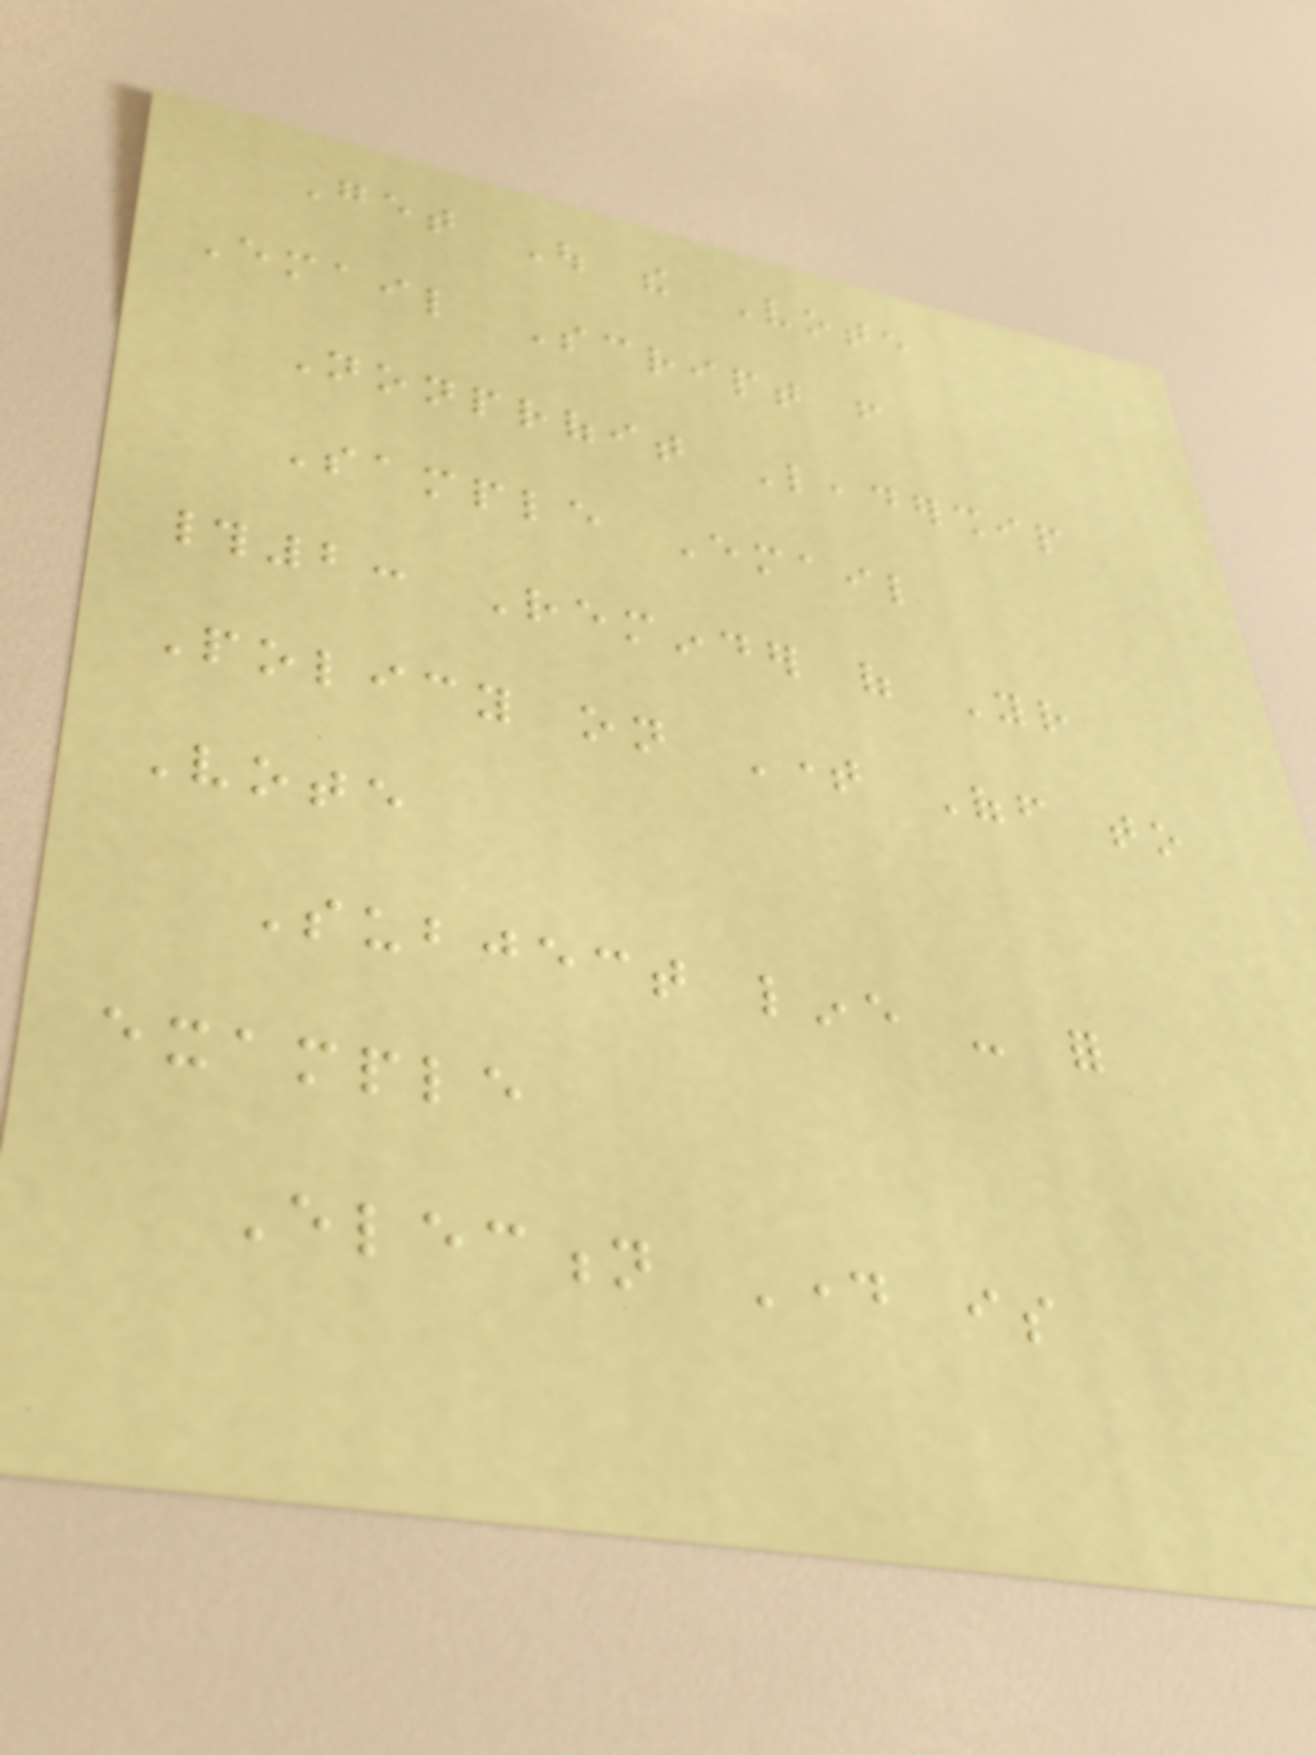Get Out the Vote
Email Script from
Nonprofit Leadership
Sample Email
#2: Reminder of Your
Policy on Time Off to
Vote
Subject line - for
example
Election Day is
